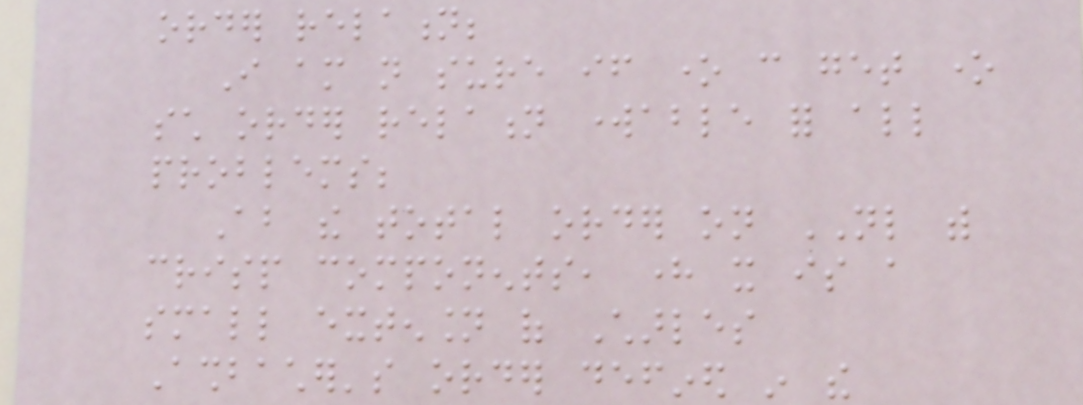order relation;
I am not sure if one can get one
such order relation workable for all
problems;
About the total order on NL with
crisp components, here it is a
small extension of Charles
Ashbacher's order defined in the
